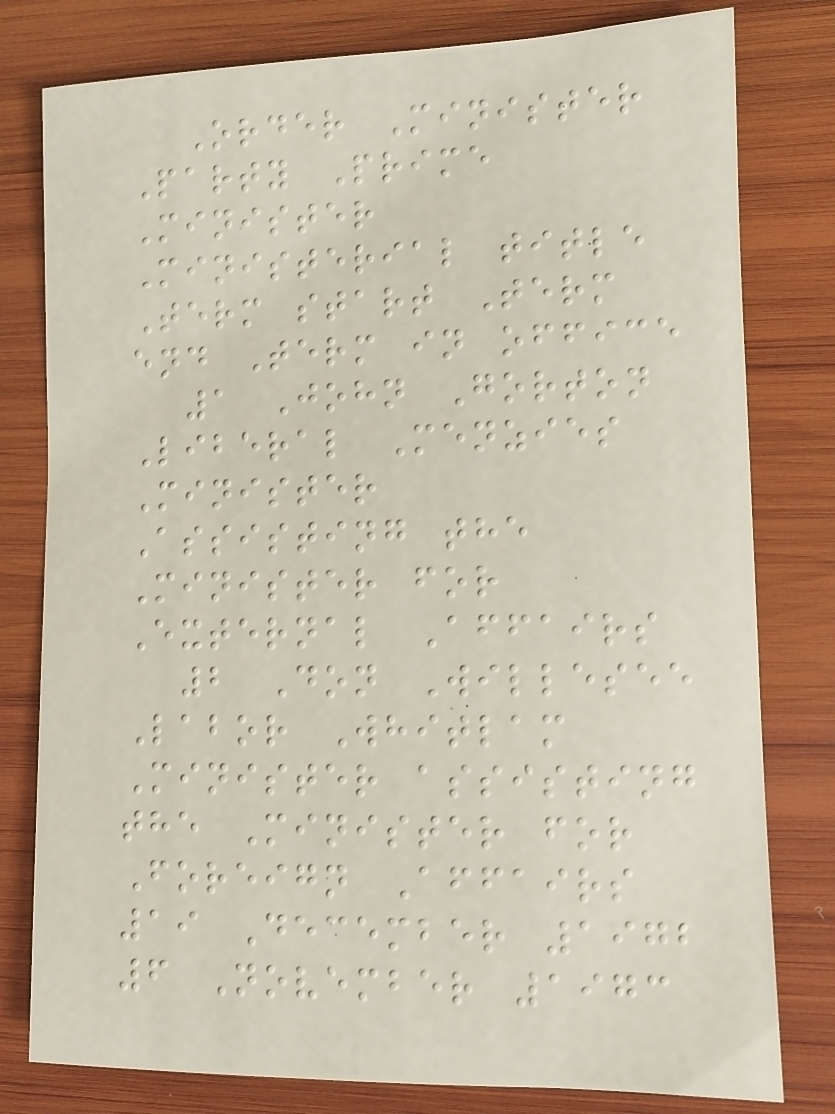Order Minister
Party Prime
Minister
Ministerial title
Term start Term
end Term in office
1 John Gorton
Liberal Menzies
Minister
Assisting the
Minister for
External Affairs
2 Don Willesee
Labor Whitlam
Minister assisting
the Minister for
Foreign Affairs
19 December 1972
6 November 1973
